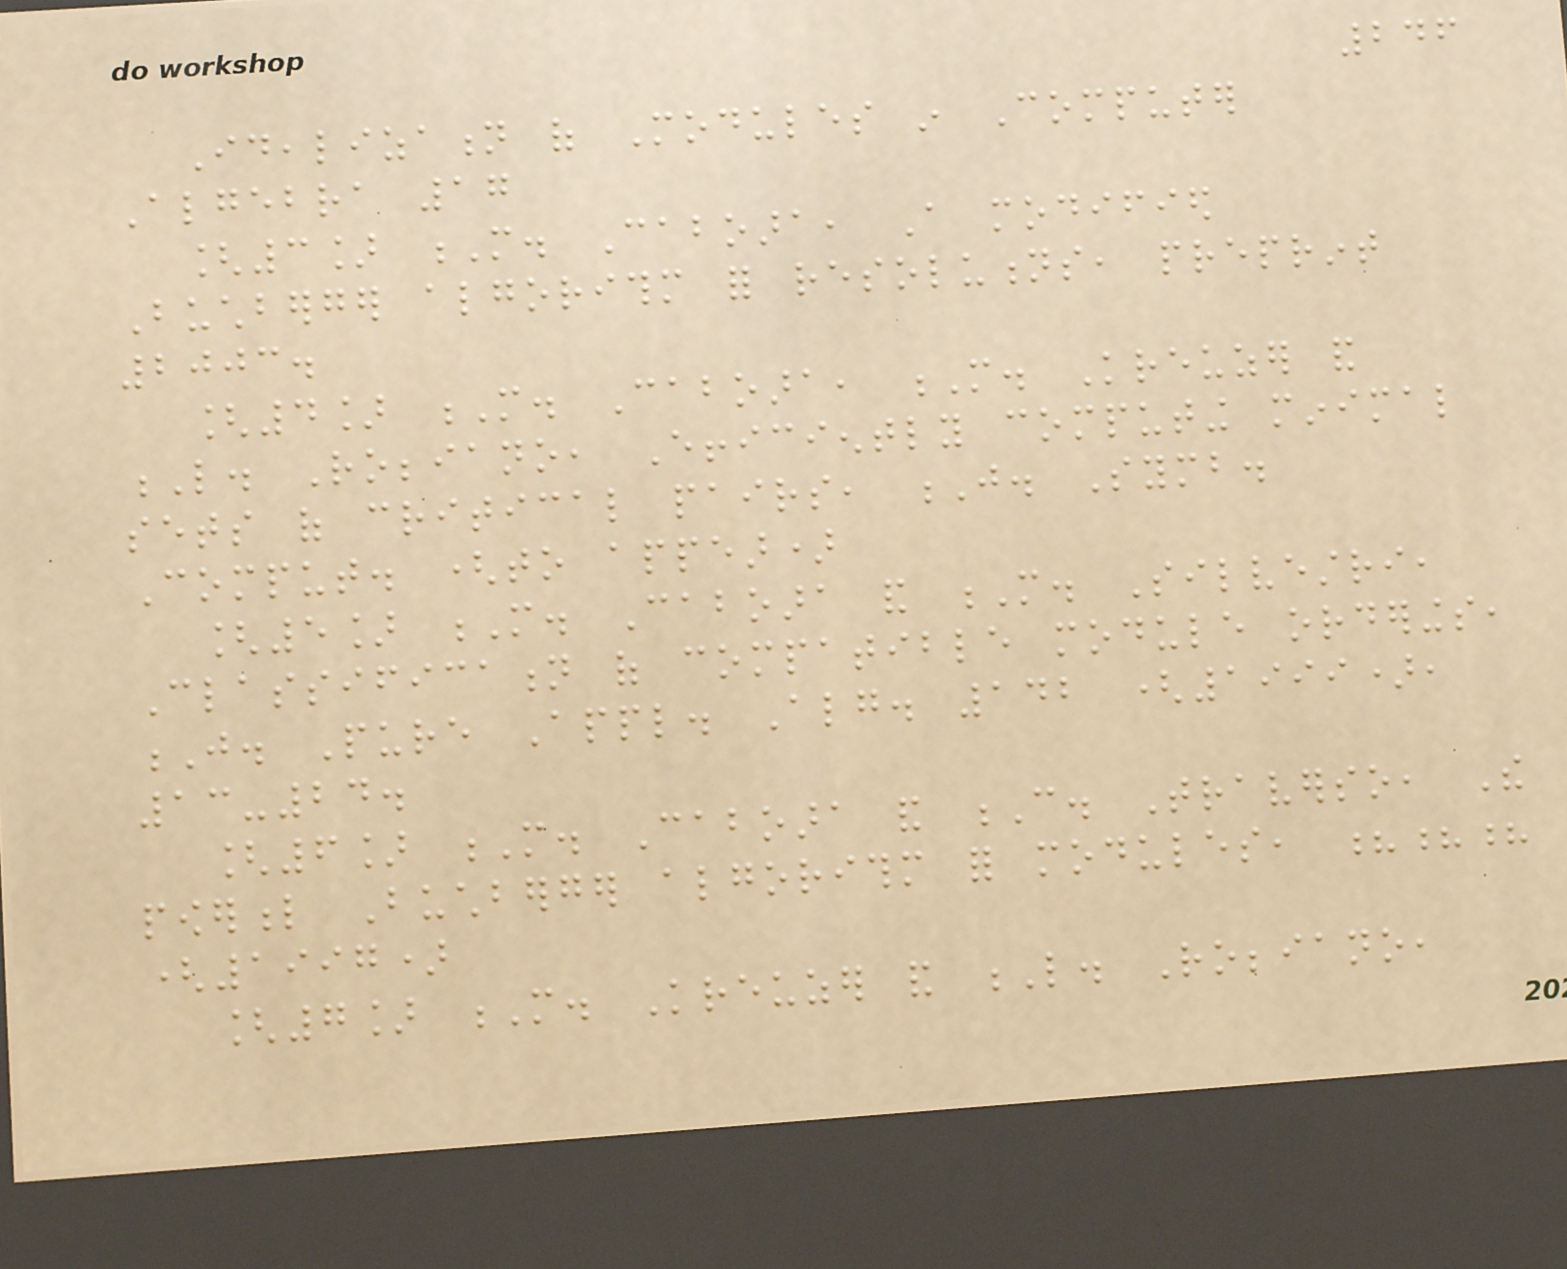246
Idealization of Modules in Computer
Algebra 17
[3] M. Caboara, A modified
Buchberger algorithm for resolutions, preprint
2003.
[4] M. Caboara, M. Kreuzer and
L. Robbiano, Efficiently computing minimal
sets of critical pairs, J. Symb.
Comput. (to appear)
[5] M. Caboara and M. Silvestri,
Classification of compatible module orderings,
J. Pure Appl. Alg. 142 (1999),
13-24.
[6] M. Caboara and C. Traverso, The
powerful Buchberger algorithm for modules, ???
(1997)
[7] M. Kreuzer and L. Robbiano,
